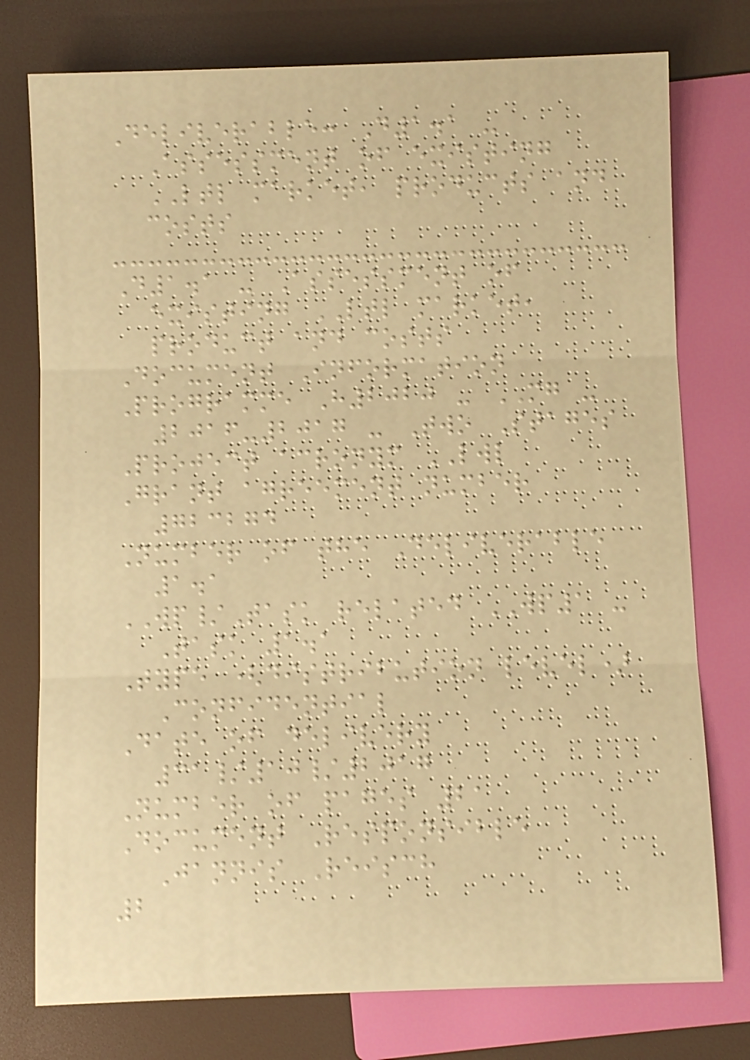Deliverable: D1.1 -
Assessment of existing
LTL market, products and
costs
D1.1 - Assessment of
existing LTL market,
product and costs
Document Information
Programme H2020 - MG -
2016-2017 - Two Stages
Project acronym LWL
Grant agreement number
723274
Number of the Deliverable
1.1
WP/Task related WP1 -
Task 1.1
Type (distribution level)
Confidential
Date of delivery
31/10/2017
Number of pages 21
Document Responsible
Jannis Reisch
2
